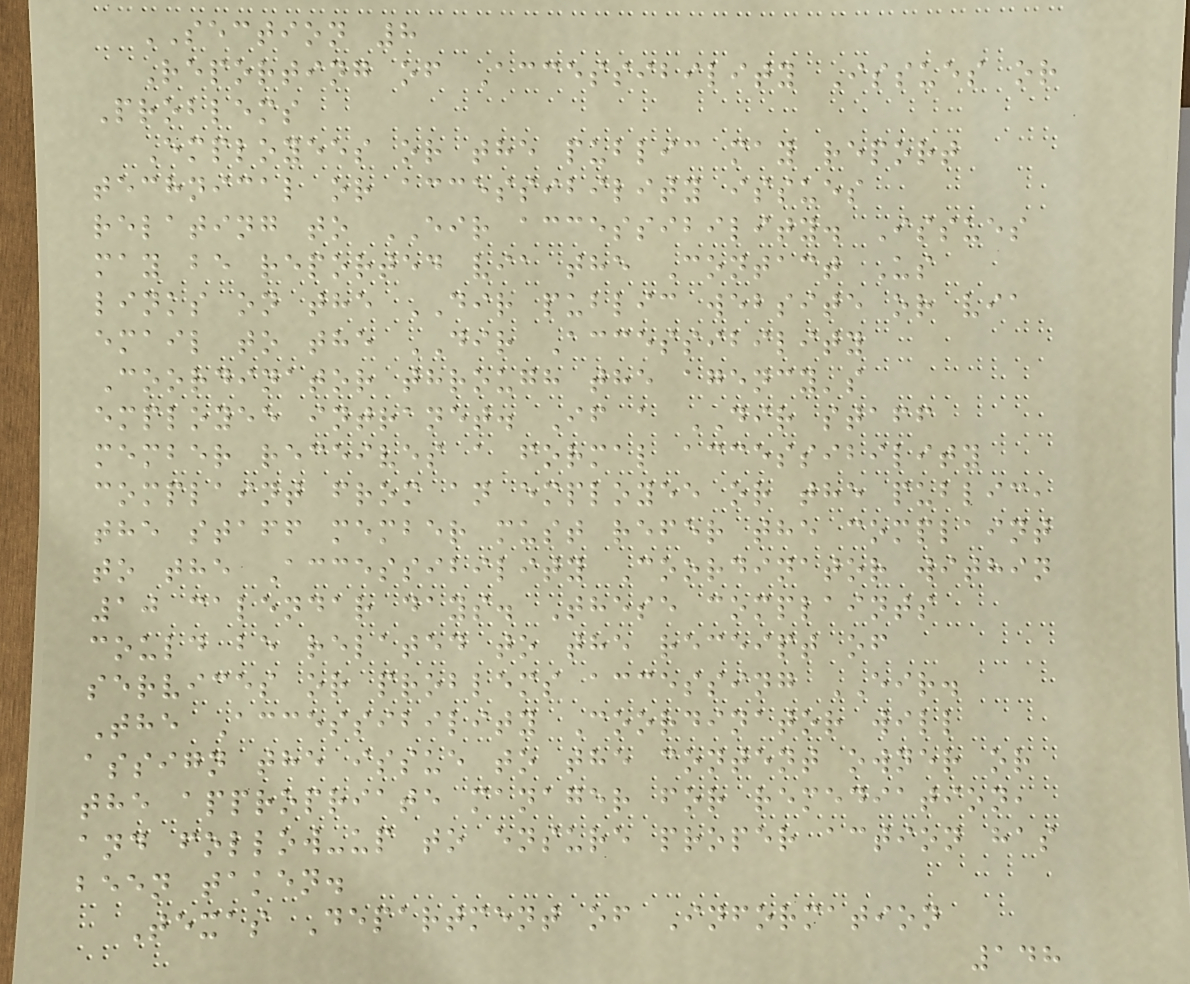SECTION 8
Reporting of Accessibility Issues or
Problems
Employees or the public may report
technical or accessibility issues
relating to EIR accessibility. Issues
may be reported via the Contact Us
links on the DIR public website or via
email to the DIR Accessibility
Coordinator through the agency's
employee intranet. If a DIR staff
member receives a formal accessibility
complaint from an employee or the public,
the staff member must refer the complaint
to the Accessibility Coordinator within
10 calendar days. These complaints
could be related to the receipt of
services or problems accessing EIR.
The Accessibility Coordinator will
assign the issue to the content owner or
the appropriate manager for remediation,
and follow-up to ensure proper action has
been taken.
Texas Department of Information
148
